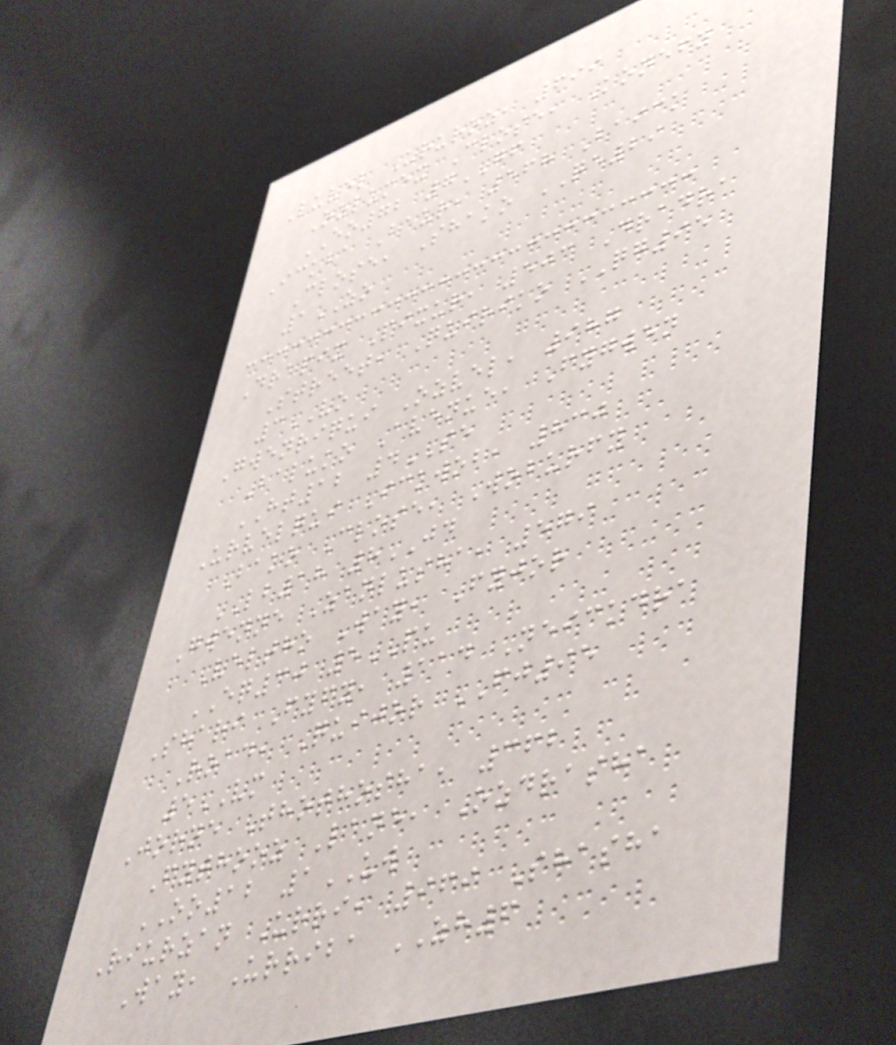Luvel Ururoz, 699
Ozlumex Close, Konefy
EO72 7GF
Ickba Baur, 568 Baick
Close, Shako QE29
1ZO
Drapix Pixur, 503 Dradra
Street, Quiriko QG95
3VO
Gwenriqui Ozvel, 987
Baluko Avenue, Fygwen
HT12 4SE
Urvelqui Ickwob, 830
Bako Close, Woburfy
LB18 8JD
Gwenne Zanlusha, 579
Veltho Way, Fyjor
EQ30 5PU
Shari Fyfy, 114 Neickdra
Road, Quijor FJ95
5VM
Jorne Thothosha, 362
Fythooz Lane, Ozdrasha
OO12 1UW
Riurzan Urri, 969 Shasha
Way, Urriba ZH6
